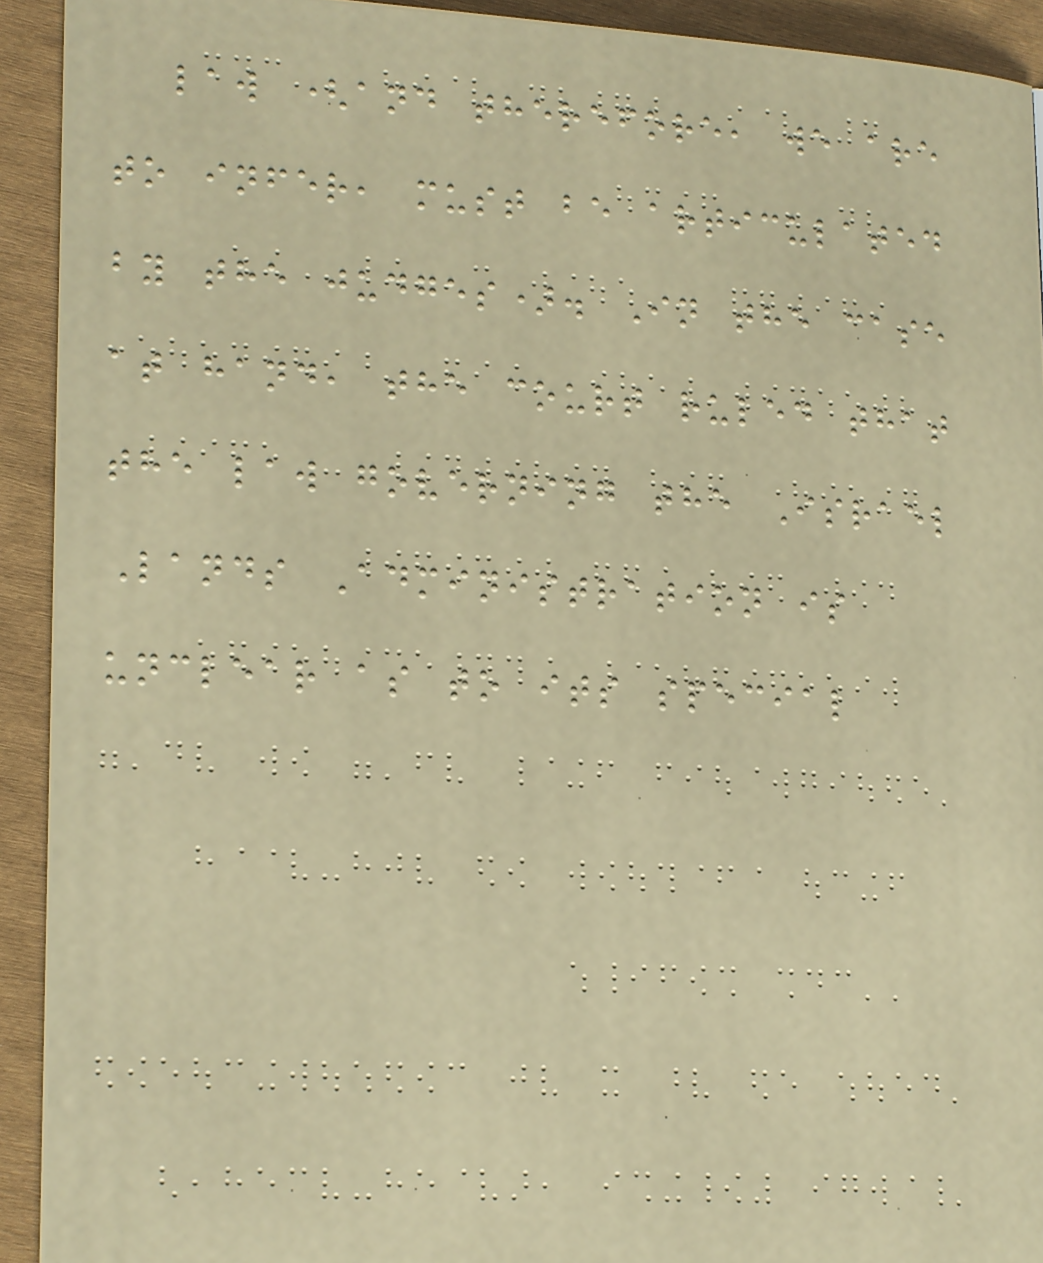law (and therefore, we are
to infer, must be articulated
by the judges). In the case
at hand, the court ruled that
the law governing the Israel
Lands Administration is
unclear as to its special
